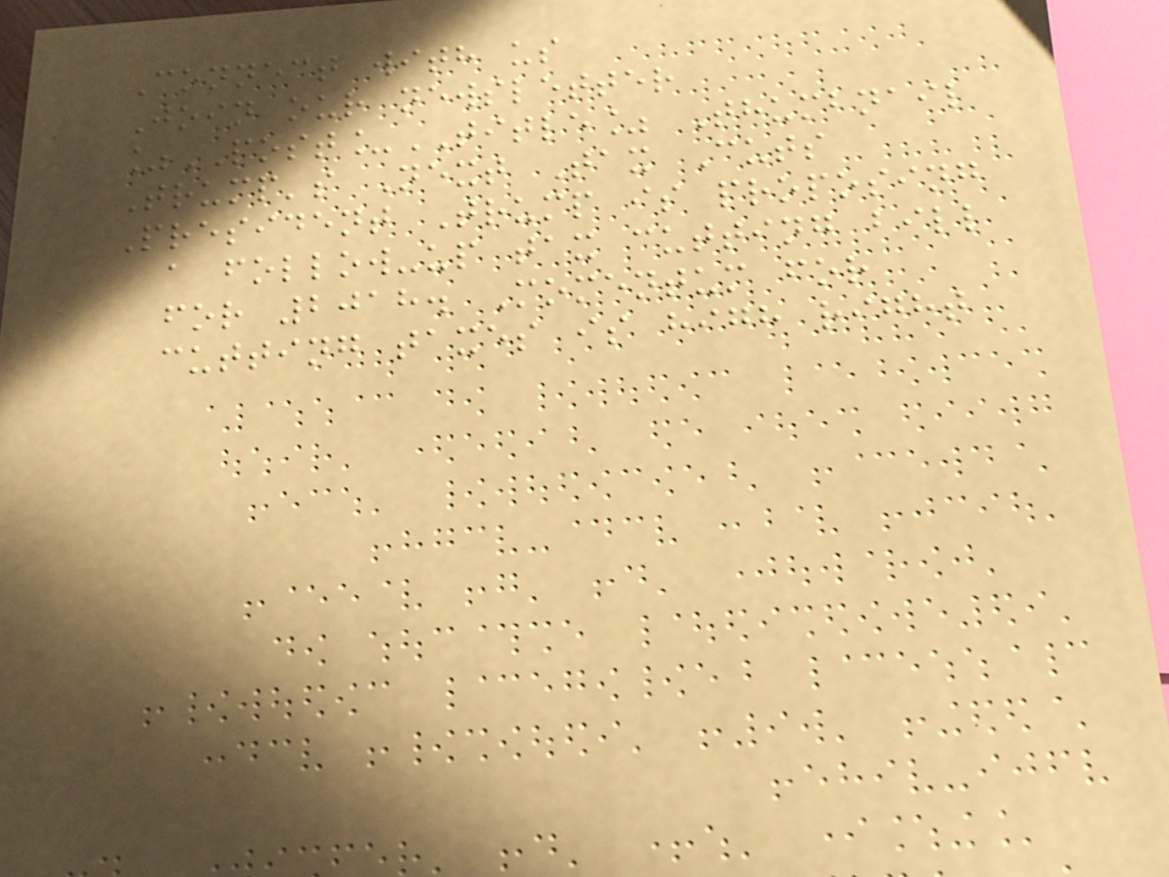Connect with us
Join our newsletter
%POST_TITLE% Thumbnail
Trump's Next Tax Cuts
President Trump is proposing
a follow-up tax cutting bill
for 2018. Momentum for
cutting taxes is high right
